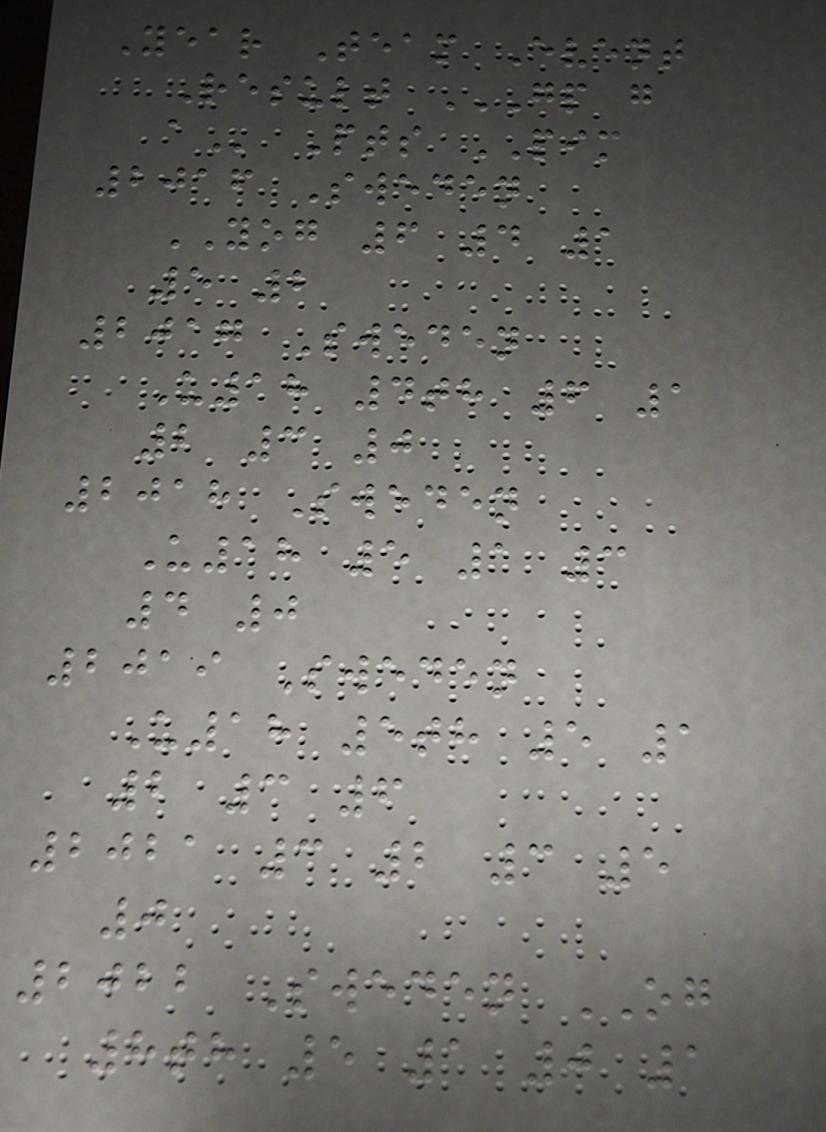Year Team Event
Result GP G
A Pts PIM
2016 Sweden
YOG 6 4 1
5 2
2017 Sweden
U18 4th 6 1
2 3 0
2018 Sweden
U18 5 1 3
4 0
2019 Sweden
U18 5th 5 1
2 3 6
2021 3 2 3 5
0
2022 Sweden OG
8th 5 1 0 1
